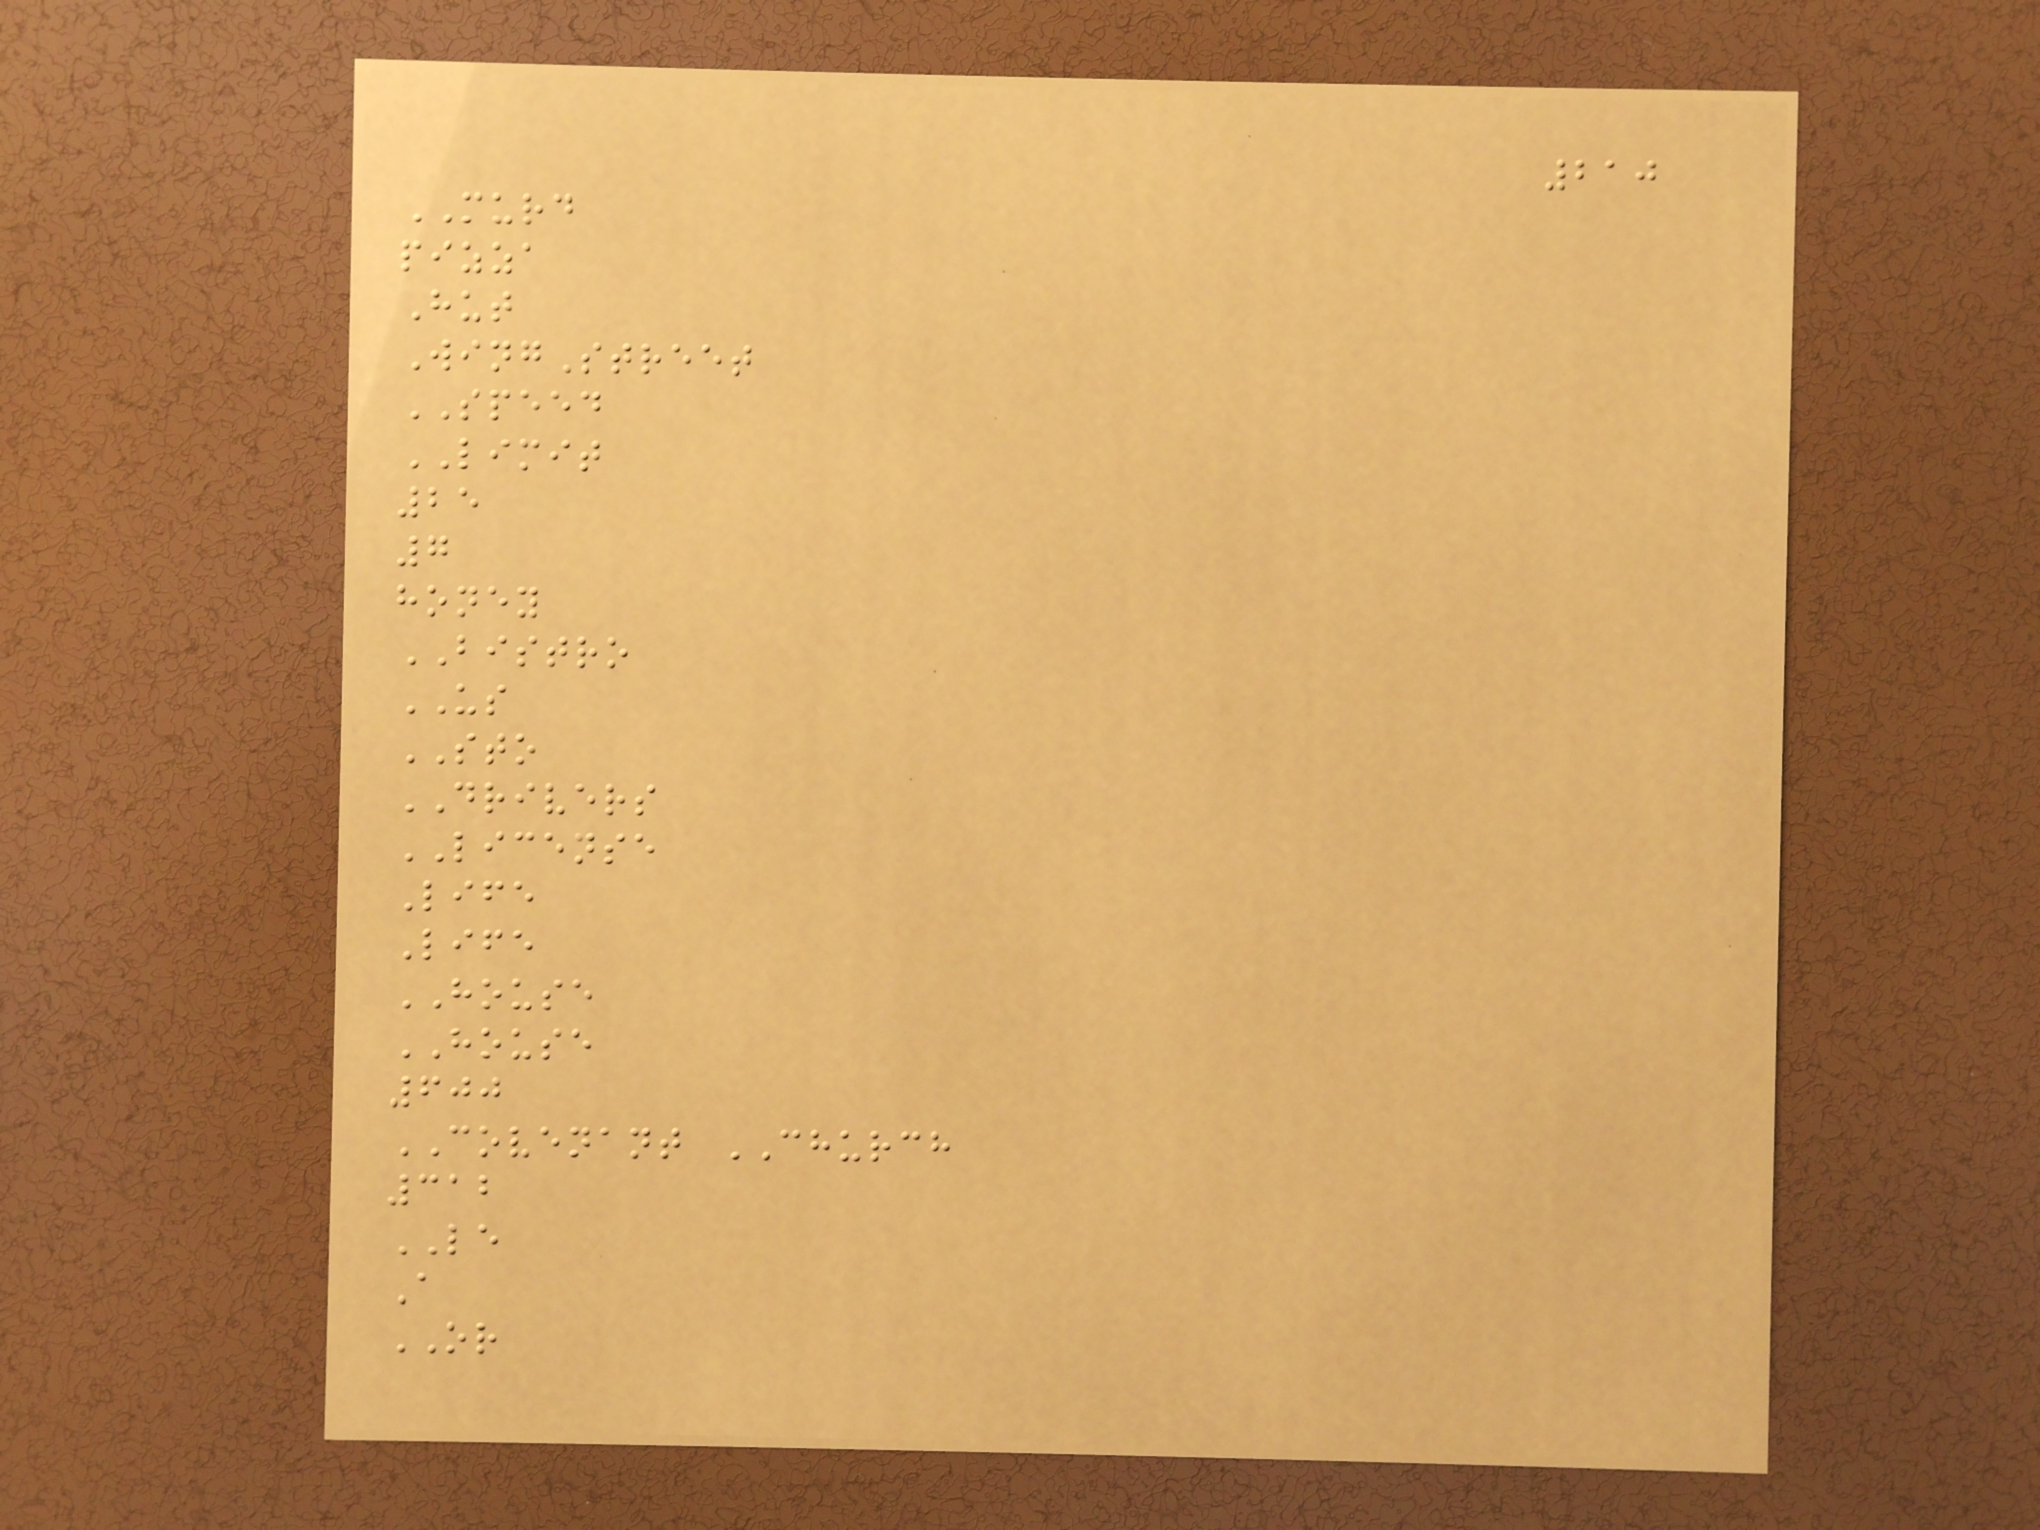210
MURD
pizza
Hut
WingStreet
SPEED
LIMIT
25
7
honey
BISTRO
US
STO
DRIVERS
LICENSE
Life
Life
HOUSE
HOUSE
600
COVENANT CHURCH
312
LE
A
OR
